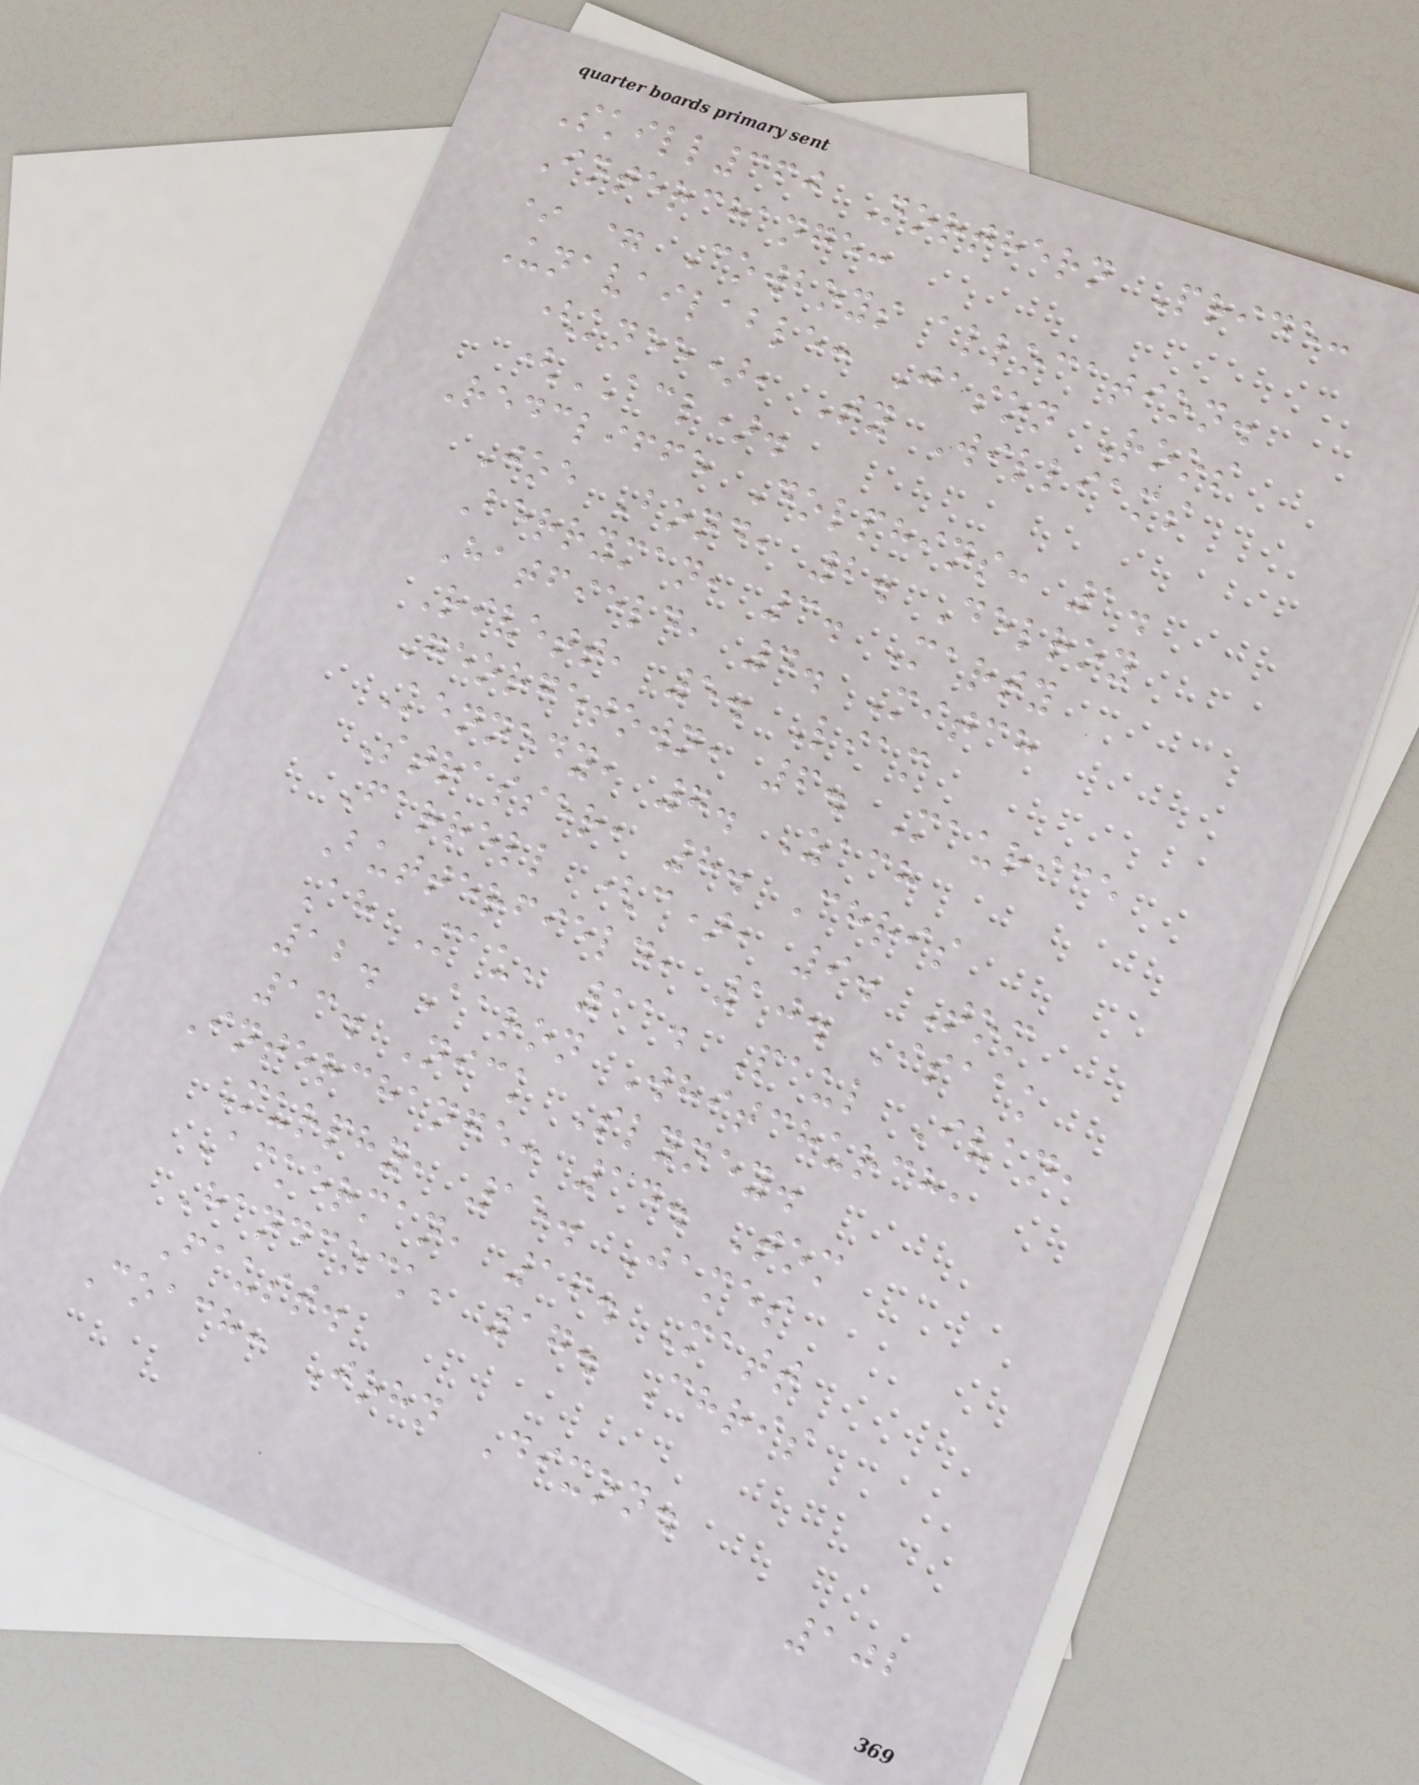Skill360 Northern Pride:
Interchange:
* = Cowboys allocation.
Unavailable: Jason Roos
(knee), Ty Williams
(ACL).
Redcliffe Dolphins: 1.
Joe Bond, 2. Delroy
Berryman, 3. Marty
Hatfield, 4. Mitch
Rivett, 5. Liam
Georgetown, 6. Maurice
Kennedy, 7. Zach
Strasser, 8. Chris
Farrell (c), 9. Tom
Butterfield, 10. Isaak
Ah Mau, 11. Paul Ivan,
12. Aaron Whitchurch,
13. Nick Slyney.
Interchange: 14. Tom
Murphy, 15. James
Ackerman, 16. Matt
Handcock, 17. Chris
Faust.
Coach: John Dixon.
102
